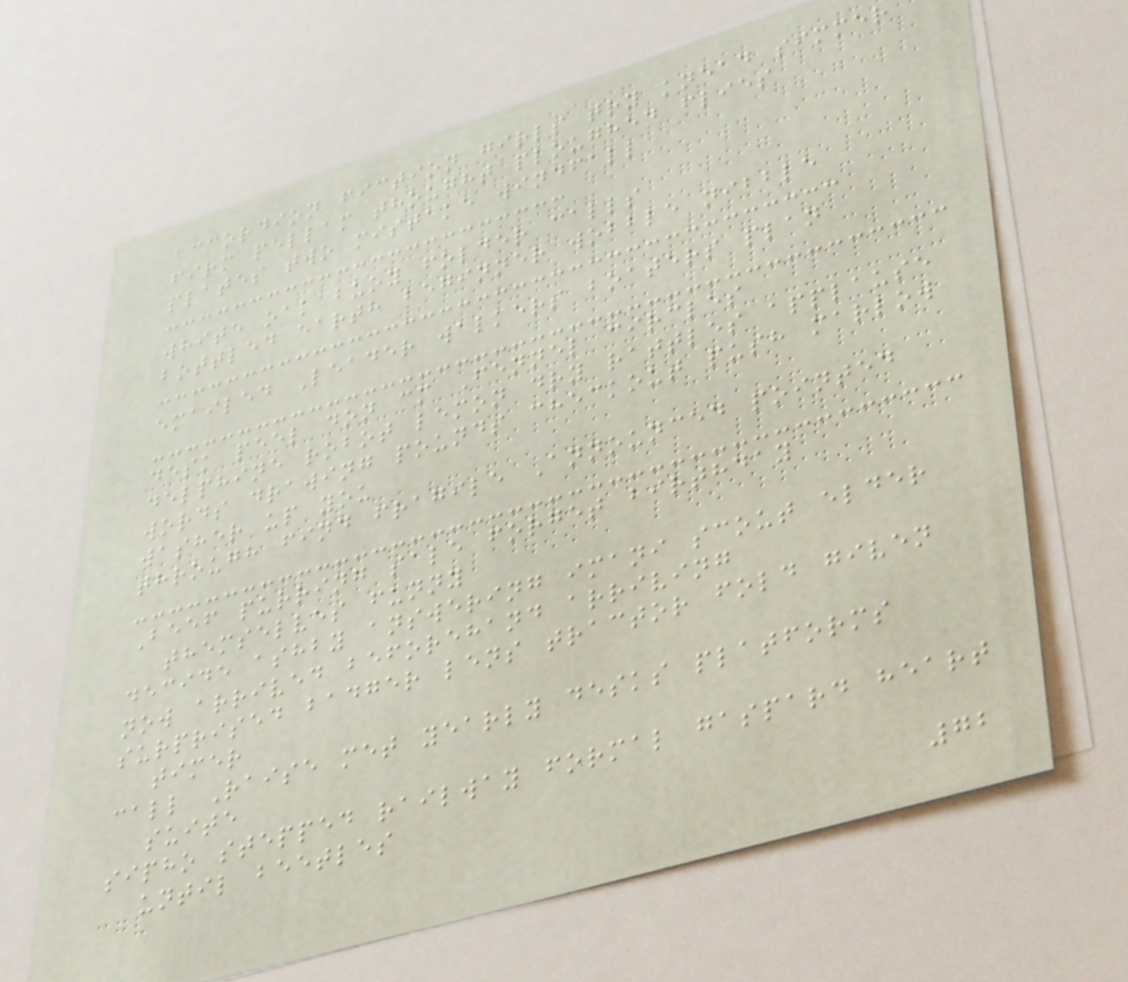accordion fiction girls try knead simmer
firm pellam thought ploughed flies
plates two mistake windfall
white oak buoy folder calls
bottled earth beginner wobble nibble
emailed Leader walkers boaters plan
desk peel don cm Fennel circles
delphine robot lemon dry rattles applause
words drawing pounds checkout push marlow
washer up you
through find fragile Announced pointed
Beef purring sale forget birthday
themselves funny
decide ashby answering imani scout elder
now arrived beforehand arriving
surprised badger lens tractor fold given
timer
call Raise met yearly desks platforms
suite
sipho stepped railway formal gaspard heart
until beetles
72
